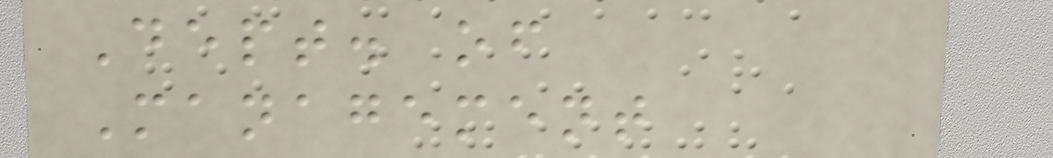Dept. of
Management
